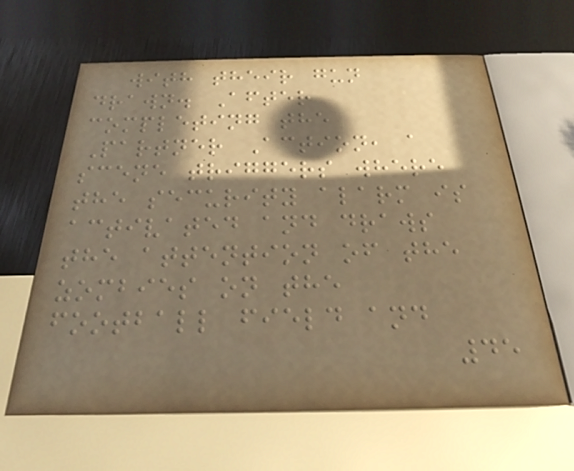with their gun
drawn. After
completing the
Partner Action, a
scene triggers where
the security alarm is
activated and draws
the attention of the
zombies on the
football field and
45
